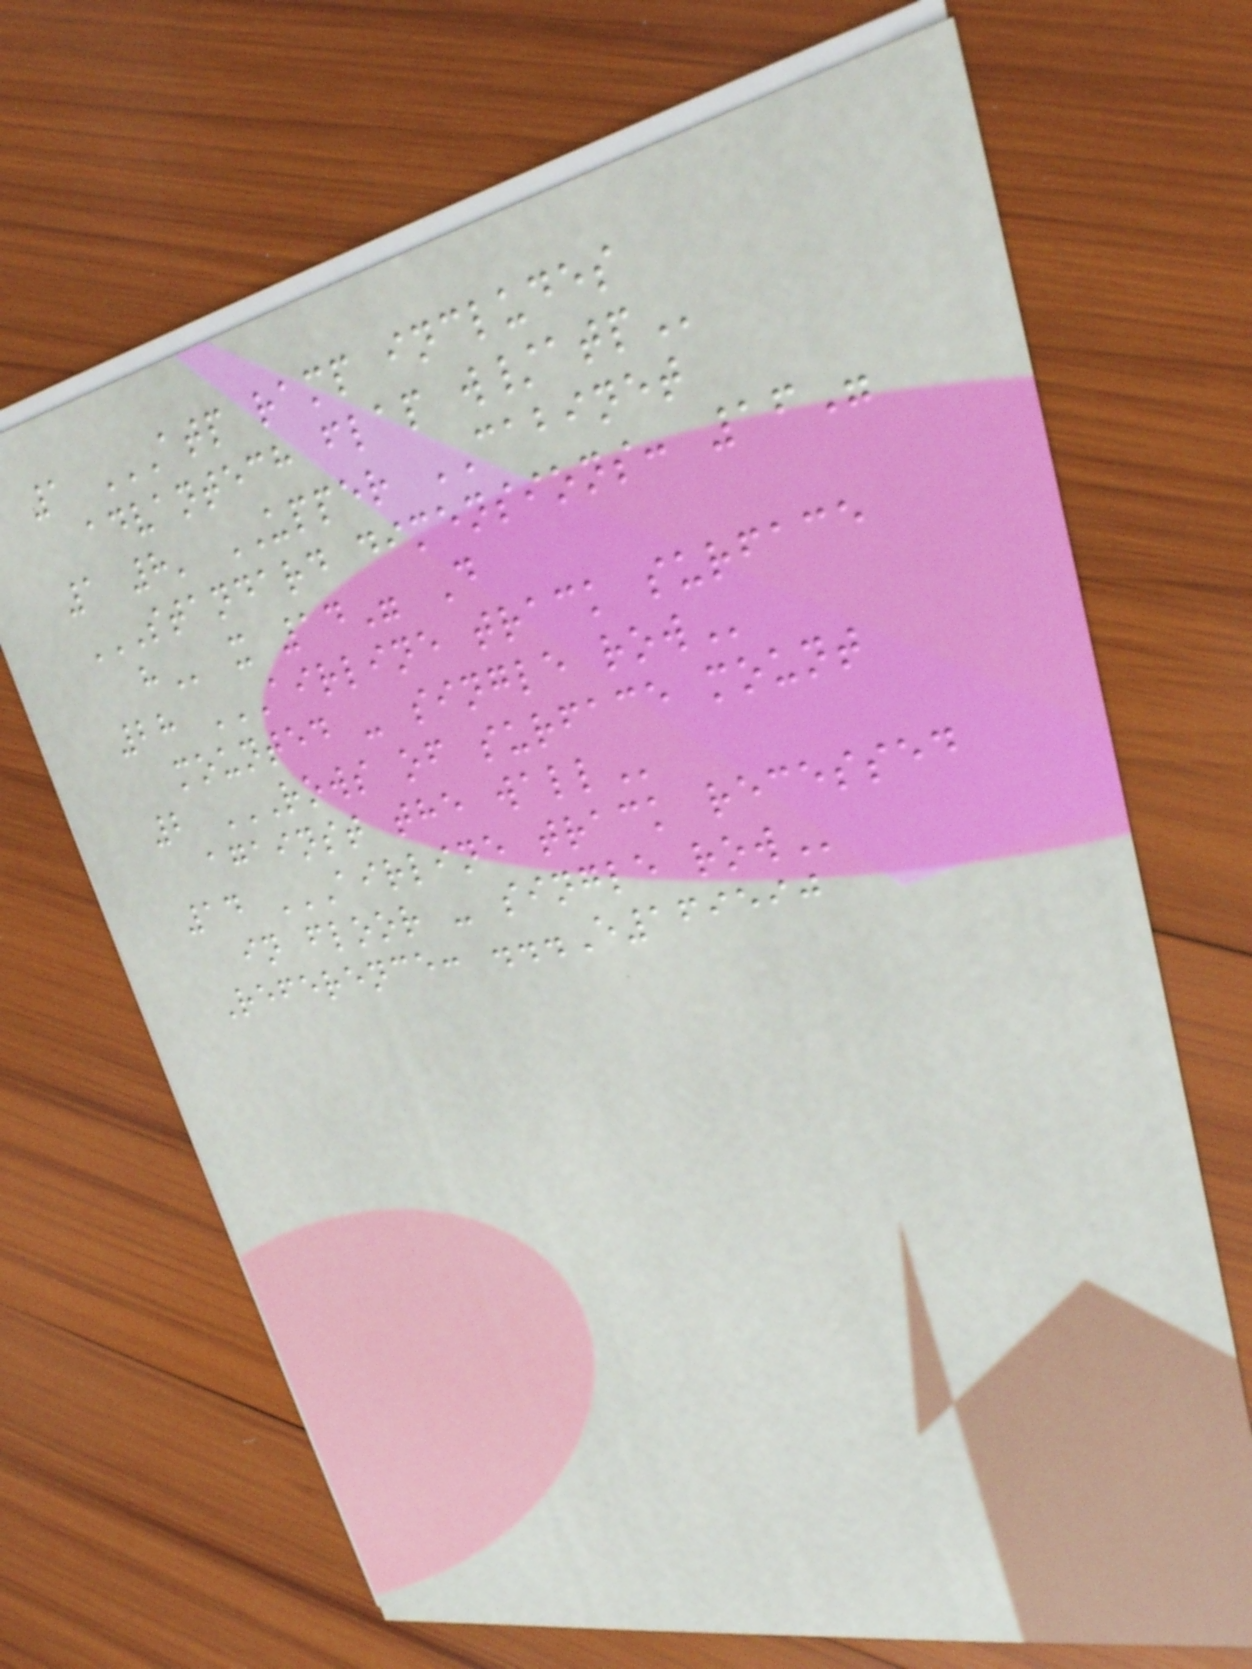1 ATP RAMP INCLUDES
ADVANTECH FLAP W/ATP
1 8' UPPER CABINET
STANDARD DIMENSIONS: 16"
H x 14" D
28 AIRLINE TRACK SURFACE
MOUNTED - SINGLE ROW
2 ROWS OF SURFACE MOUNT
AGAINST THE WALL
14 AIRLINE TRACK RECESSED
IN FLOOR - SINGLE ROW
Reference: ...E169590
